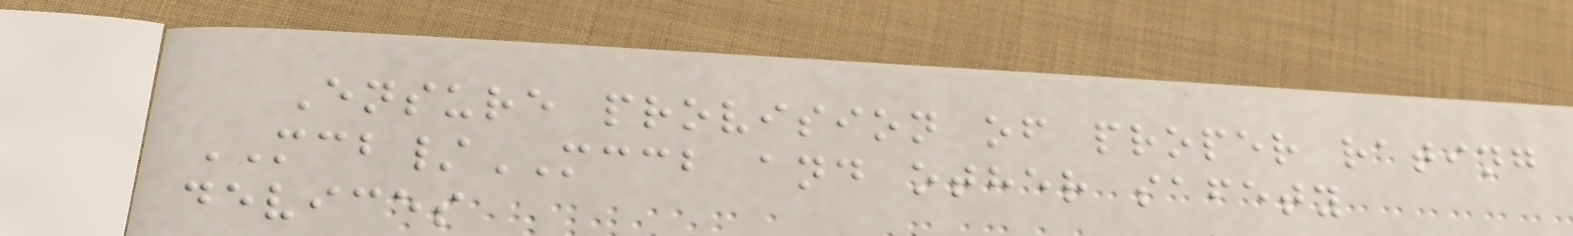Ensure provision of proper rating
MCB/MCCB and other safety
devices
